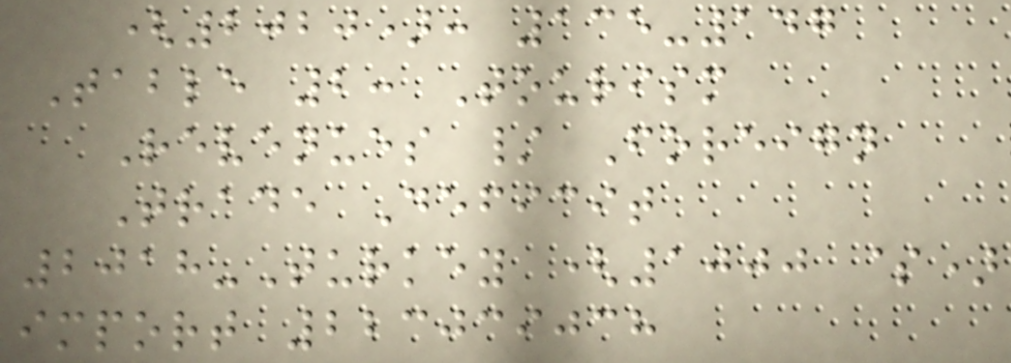(2020): 135-147
Table 2: Tourism
Revenues / Foreign
Trade Deficit
2018-Turkey (1000 $)
import 223039038
